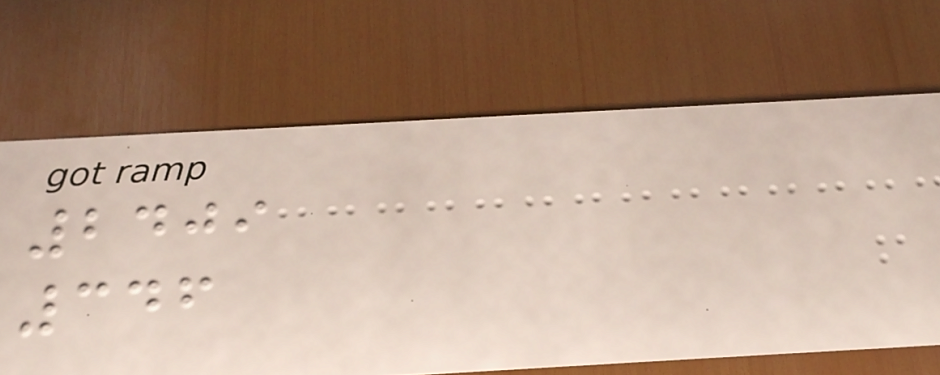2409
346
